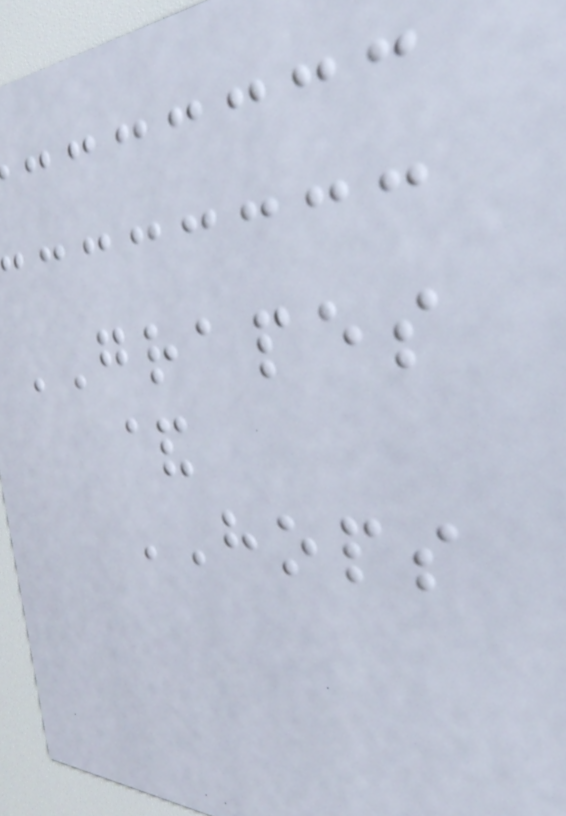GRAPES
&
HOPS
